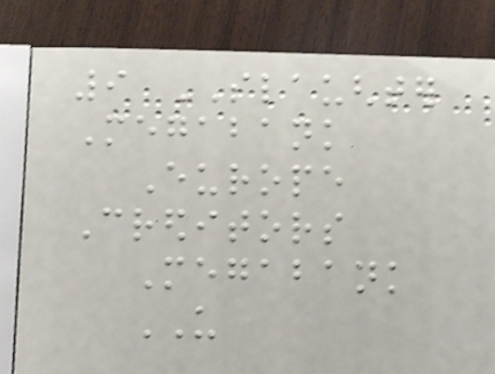9 SLAUGHTER
Megabank
Europe
Creditors
Megabank
US
